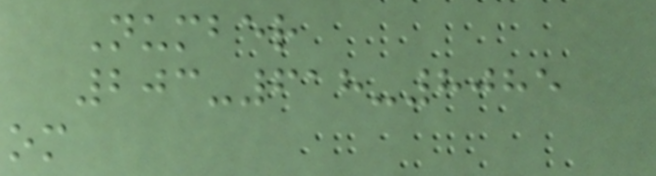Number
203-618-8085
om
